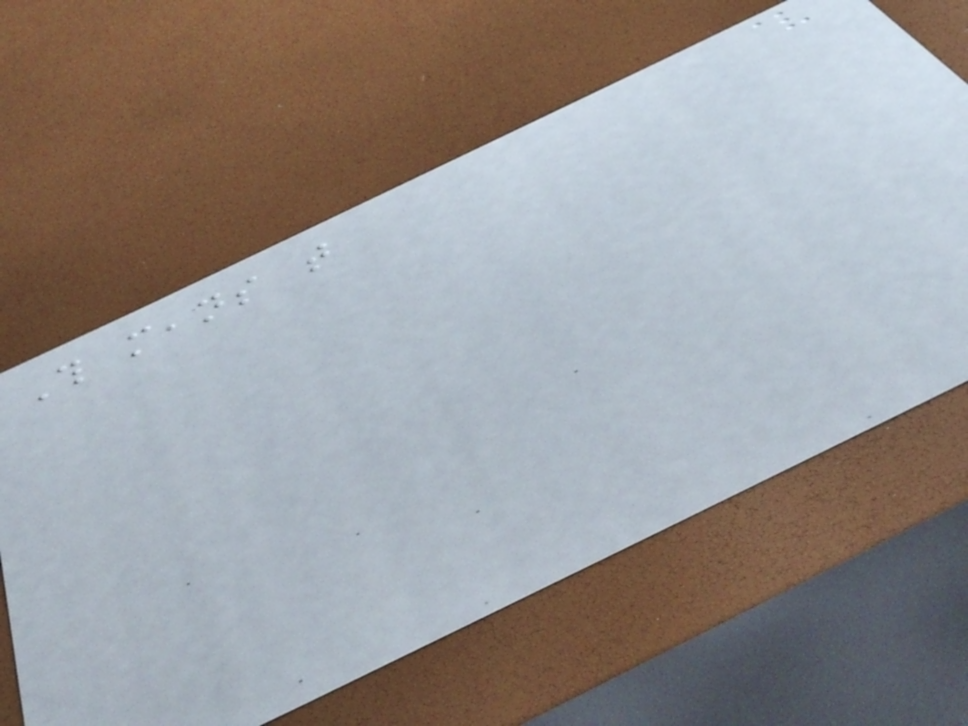This means that
